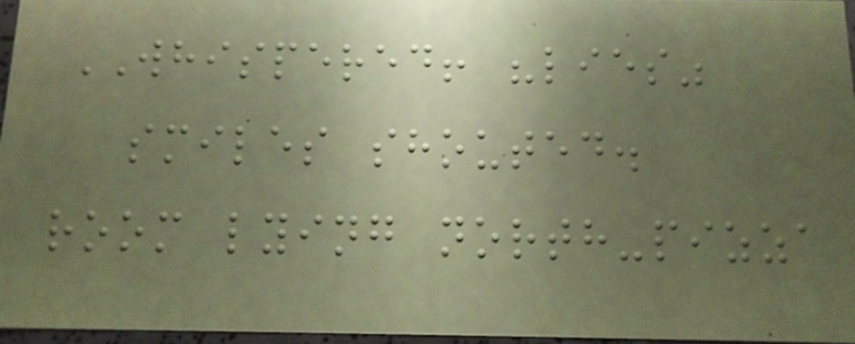WHISPERED! "lies"
smiles shouted.
room lying north-pizza
